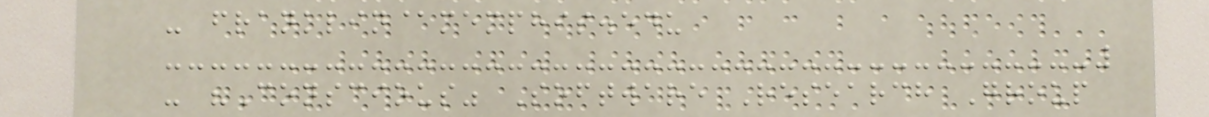- franklin@memphis.edu
- "Conscious" Software Research Group
